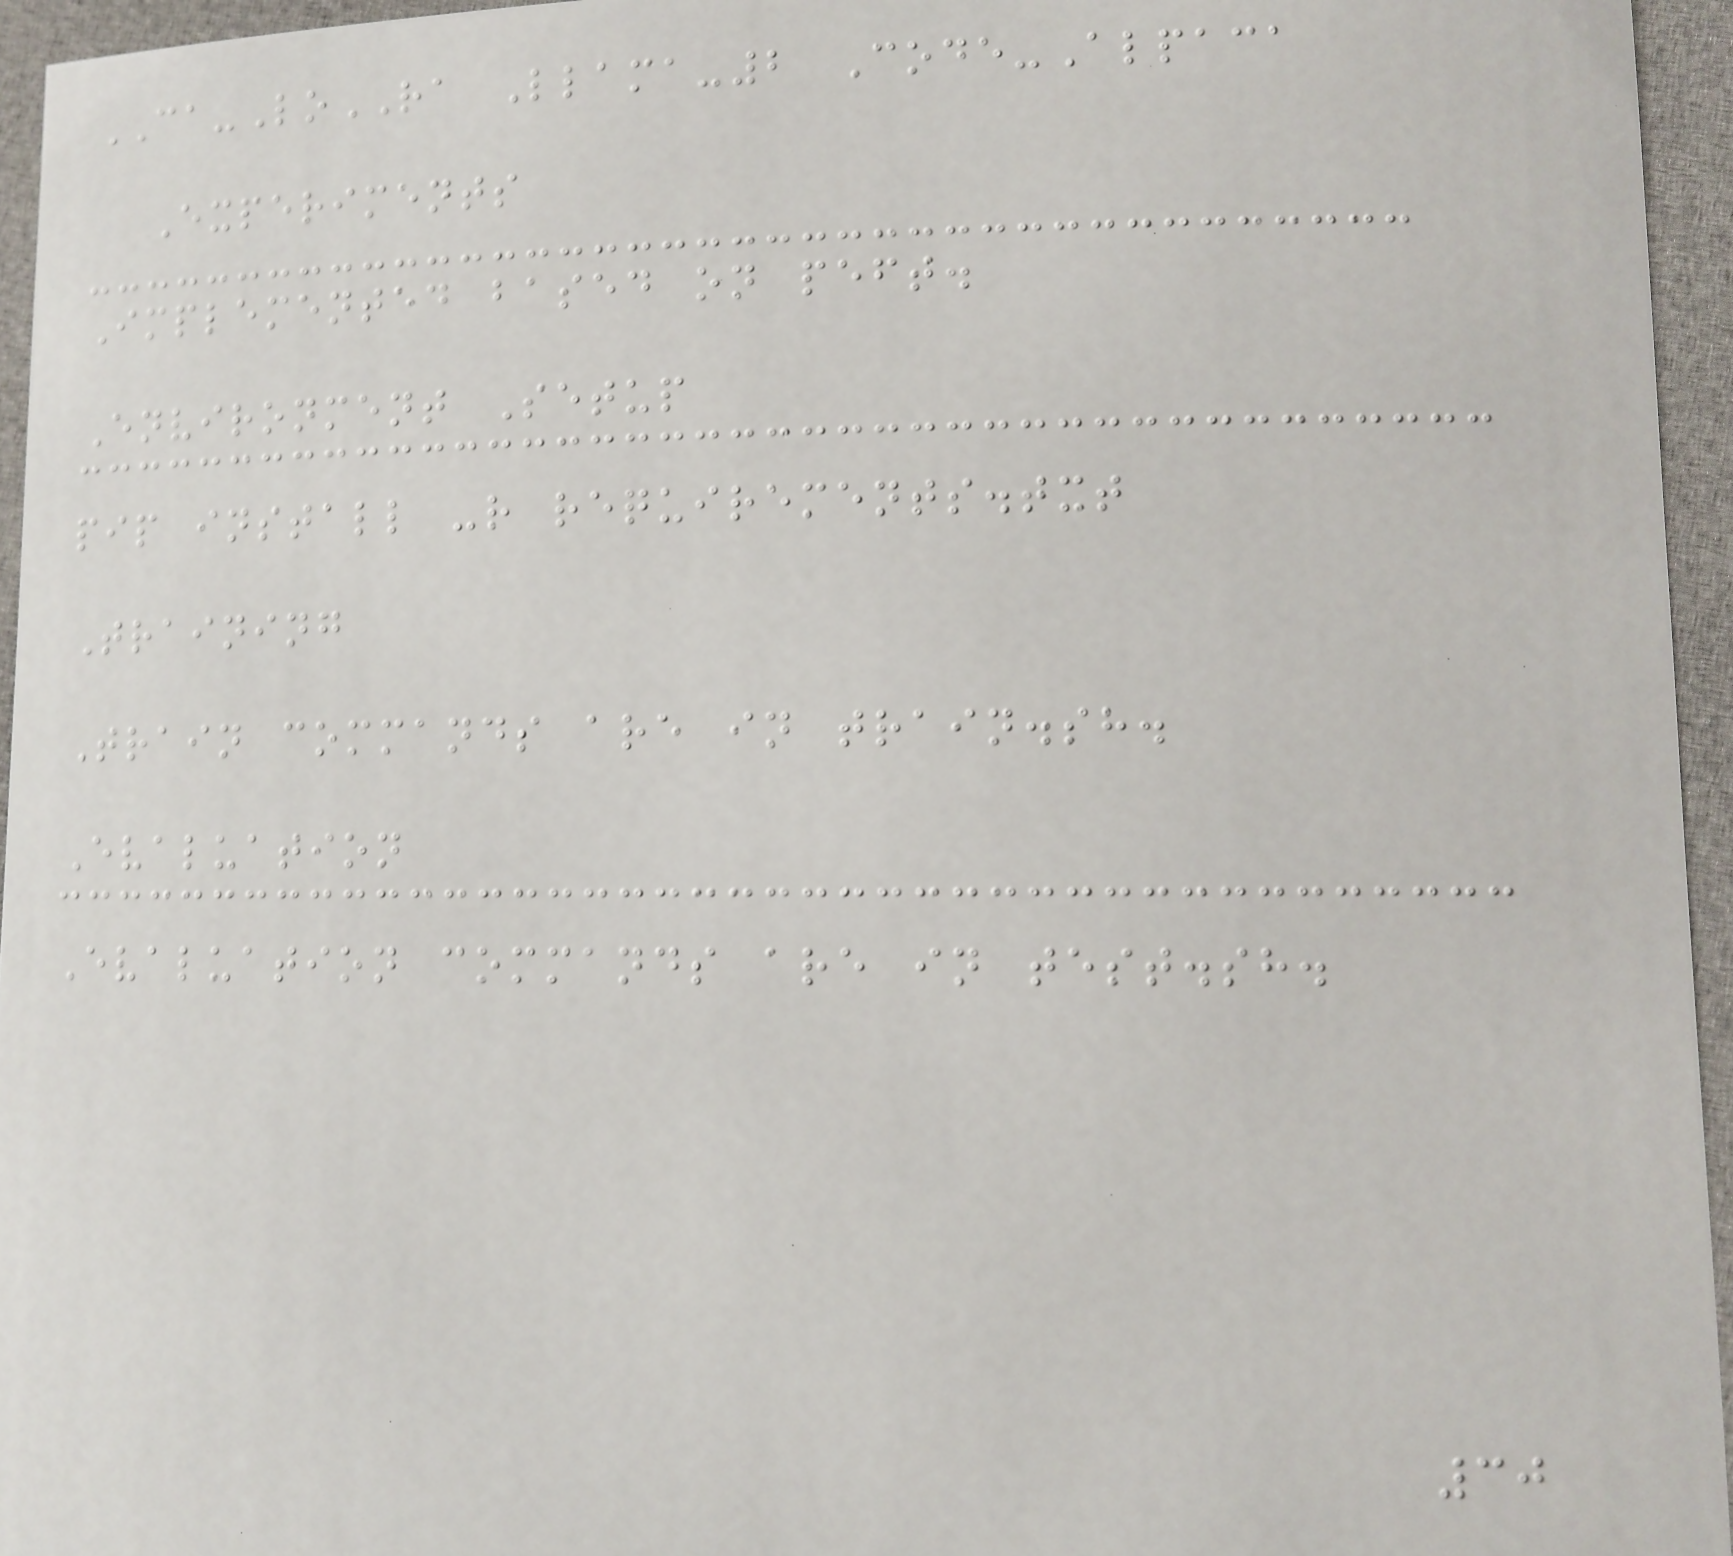CA-LoRA Llama-2 Code-Alpaca
Experiments
Implemented based on peft.
Environment Setup
pip install -r requirements.txt
Training
Train commands are in train.sh.
Evaluation
Evaluation commands are in test.sh.
30
